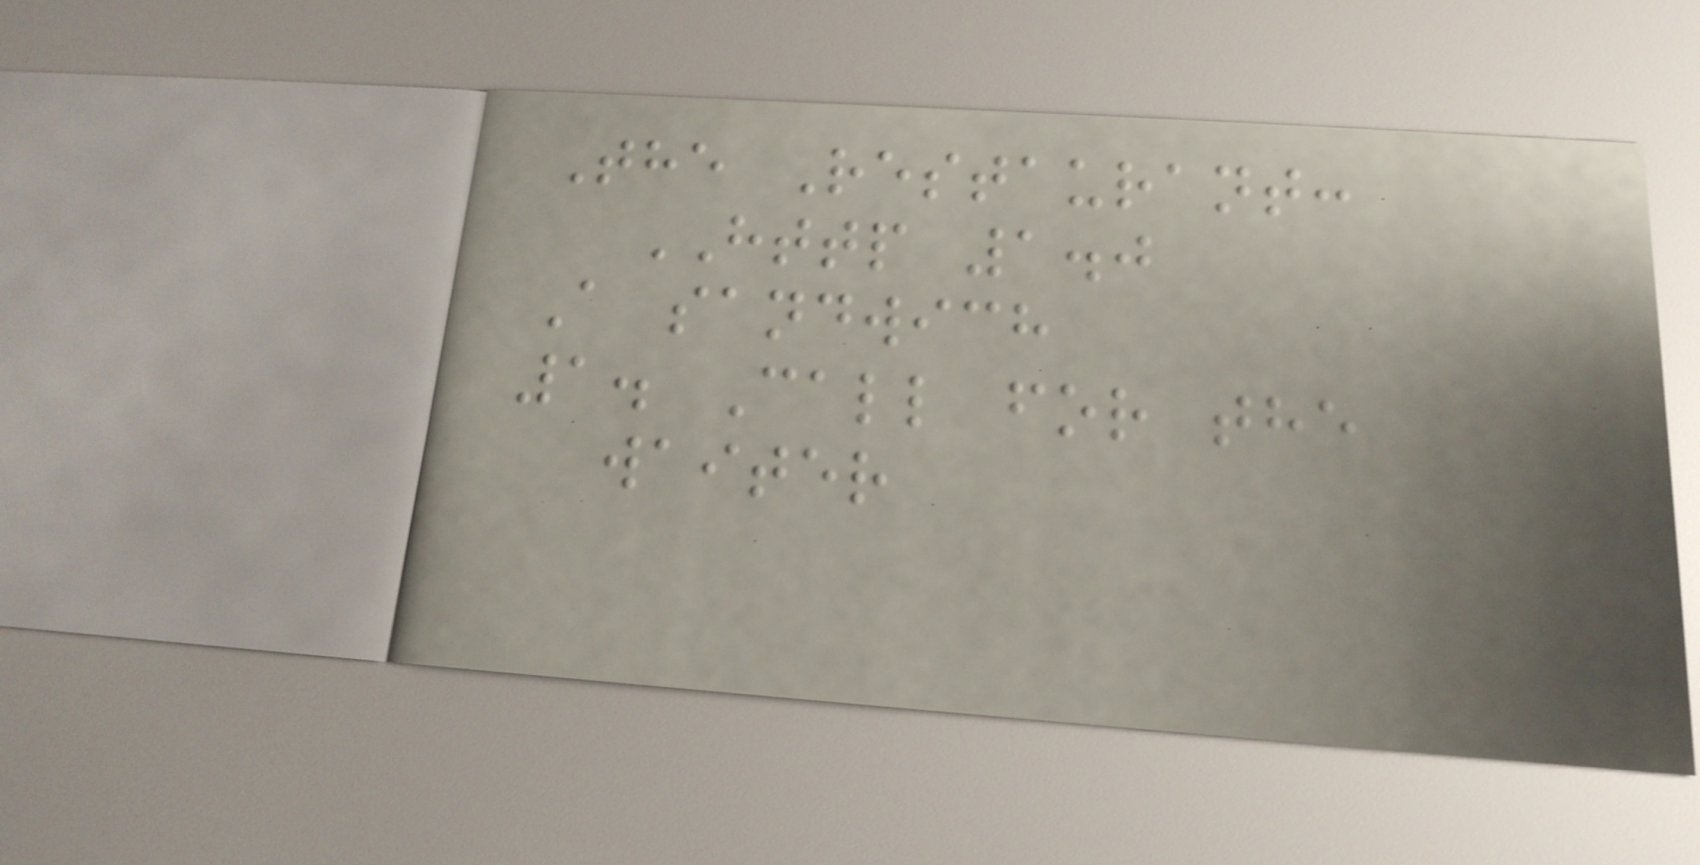The Restaurant:
HTTP 1.0
A sandwich
1. Call for the
waiter
